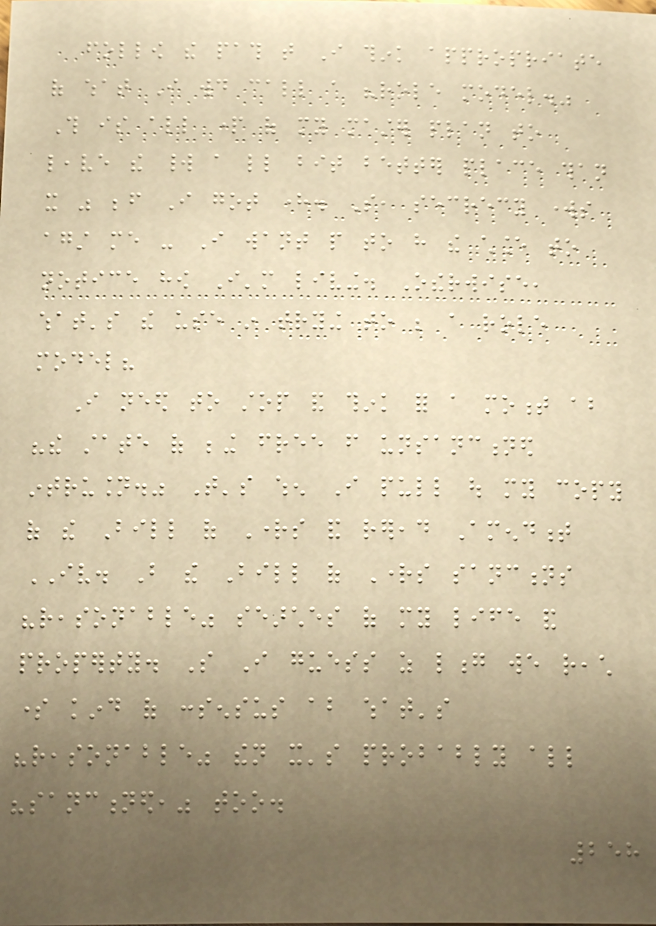follow the path that I think appropriate
of what I would call a "role model."
This is all part of my master plan to
leave the world a little bit better place than
it was before I got here. So, secrecy works
against me - I want people to have the chance to
notice how I'm living. Otherwise,
what's the use in trying to be a role
model?
I need to stop and think for a moment about
"the state of being free from unsanctioned
intrusion." That's when I pull out my copy
of the Bill of Rights and reread Amendment
IV. But the Bill of Rights sanctions
"reasonable" searches of my life and
property. So I guess as long we reach
some kind of consensus about what's
"reasonable" then it's probably all
"sanctioned," too.
258
